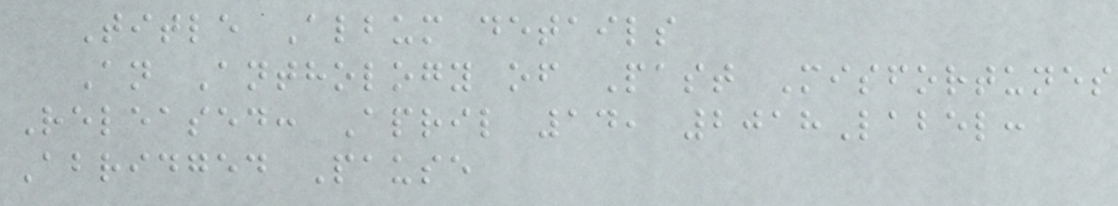Title Album details
An Anthology of Past Misfortunes
Released: April 14, 2018Label:
Abridged Pause
